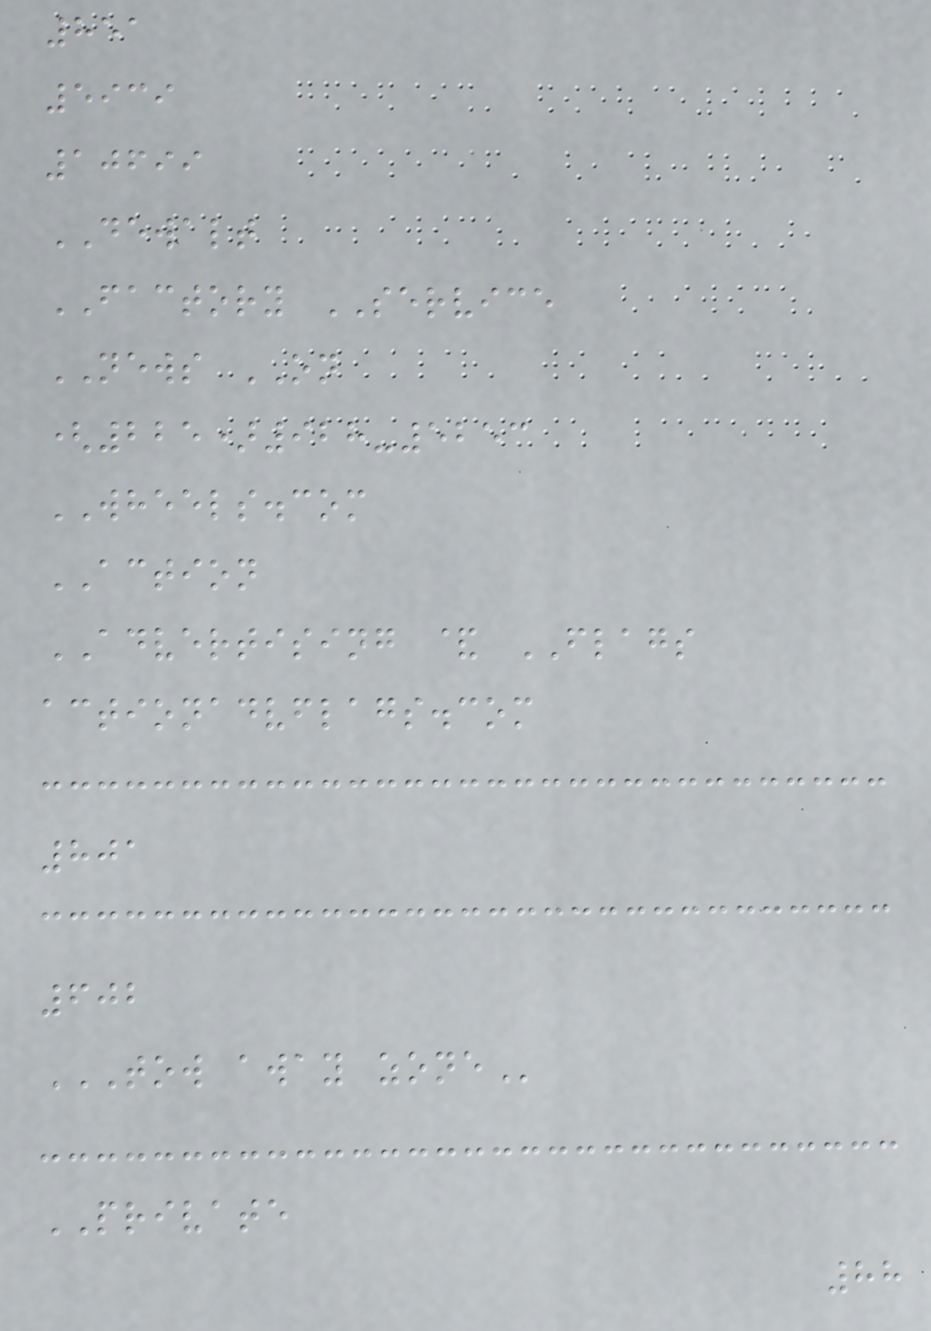851
5939
10699
DEWALT
FACTORY SERVICE
NEWS ON
(225)928-5253
WHEELS.com
ACTION
ADVERTISING & FLAGS
actionadvflags.com
801
602
TOW AWAY ZONE
PRIVATE
88
